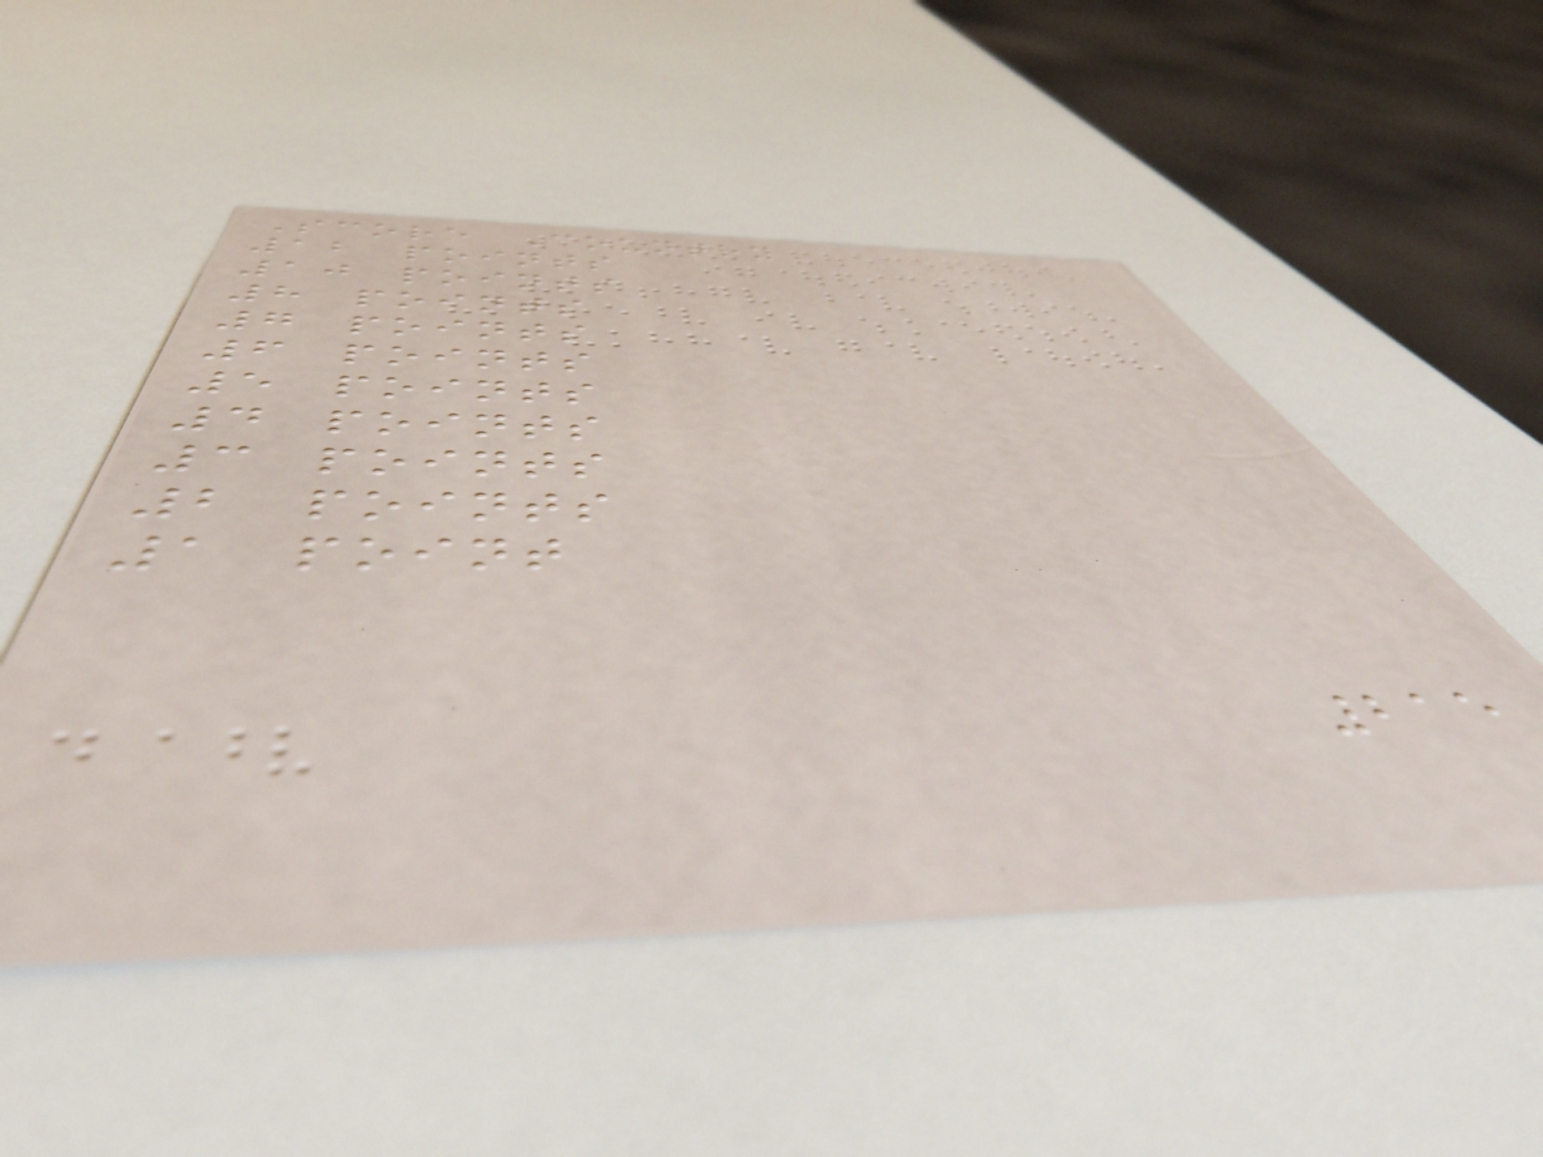Score Country
12 points
10 points
8 points
7 points
6 points
5 points
4 points
3 points
2 points
1 point
215
